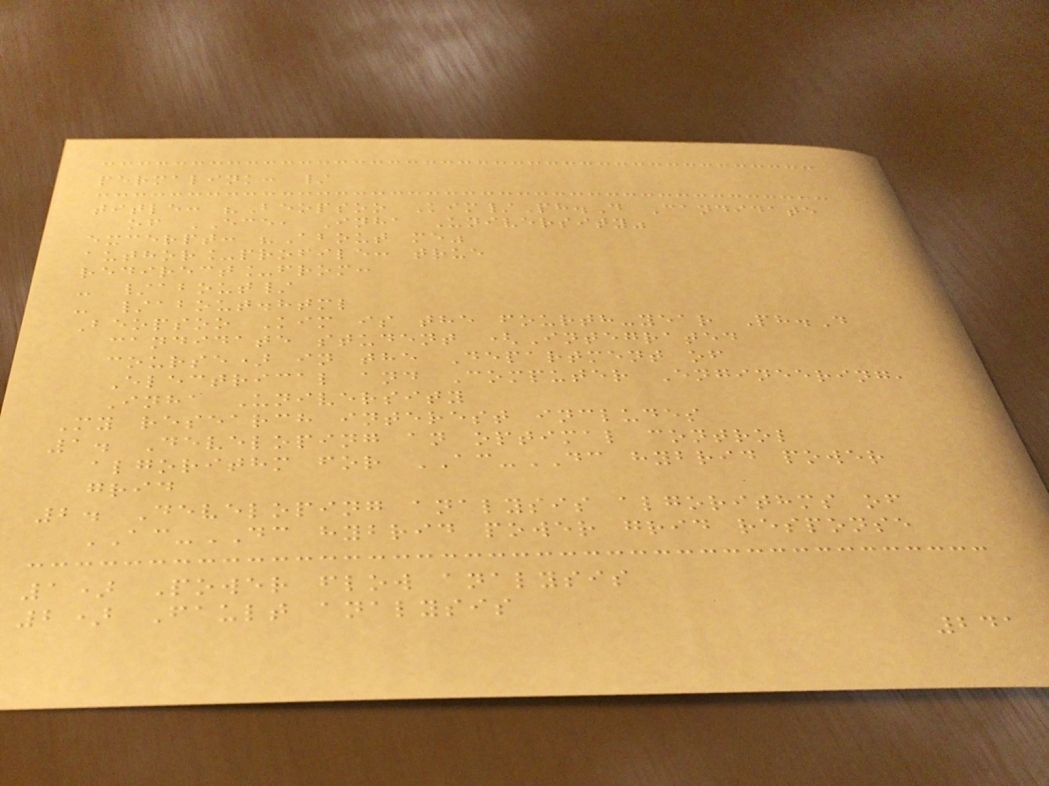permalink: /
title: "Beopsoo Kim/Ph.D Candidate
of ECE, Inha University"
excerpt: "About me"
author_profile: true
redirect_from:
- /about/
- /about.html
Beopsoo Kim is the fourth-year Ph.D
candidate student (Integrated
course) in the Department of
Electrical and Computer Engineering,
Inha University
My research interest includes
1. Developing an optimal control
algorithm for AC-DC hybrid power
grid
2. Developing analysis algorithms of
AC-DC hybrid power grid response
1) Power flow analysis
2) Fault analysis
241
